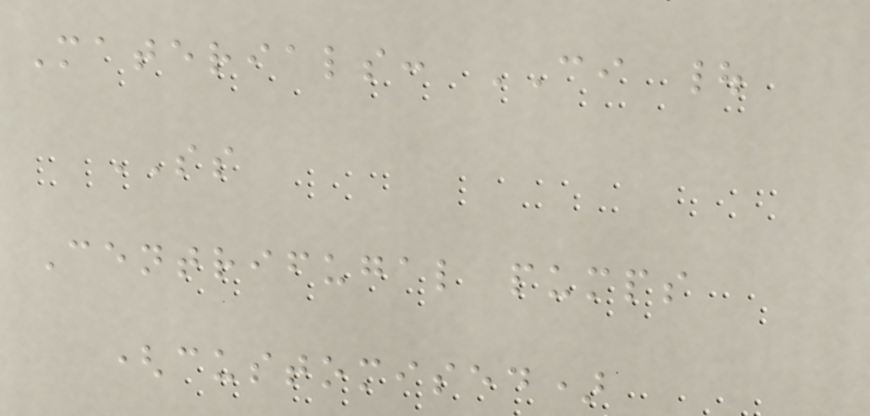Materials: CI |
SS
Centrifugal pumps
(customised)
